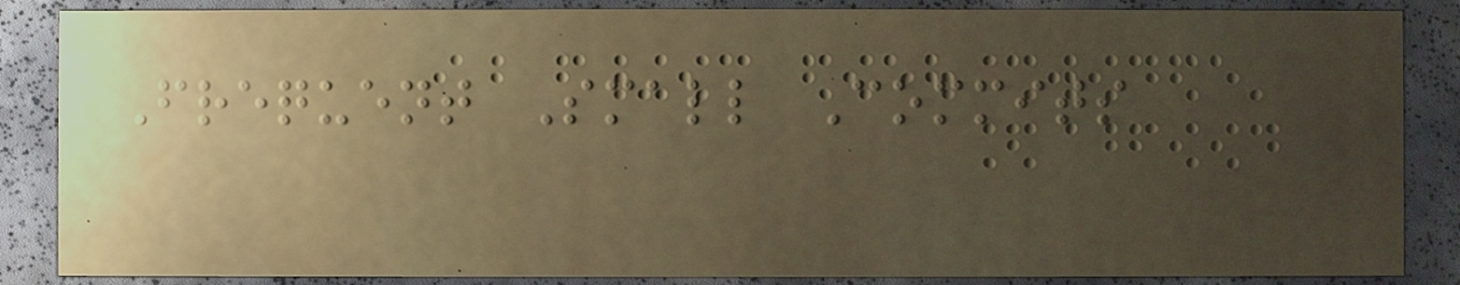Frequent Small Commits
